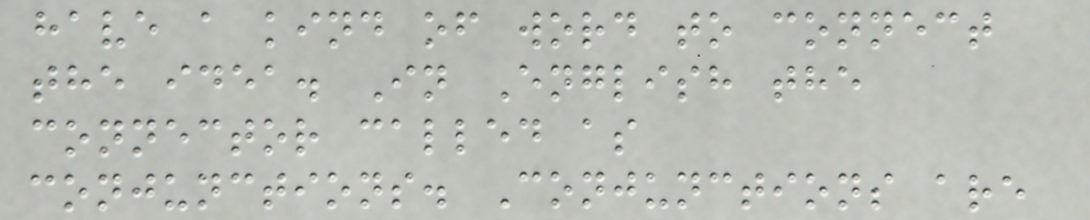have a kind of word to connect
the idea. In English the
connector called as
conjunctions. Conjunctions are
